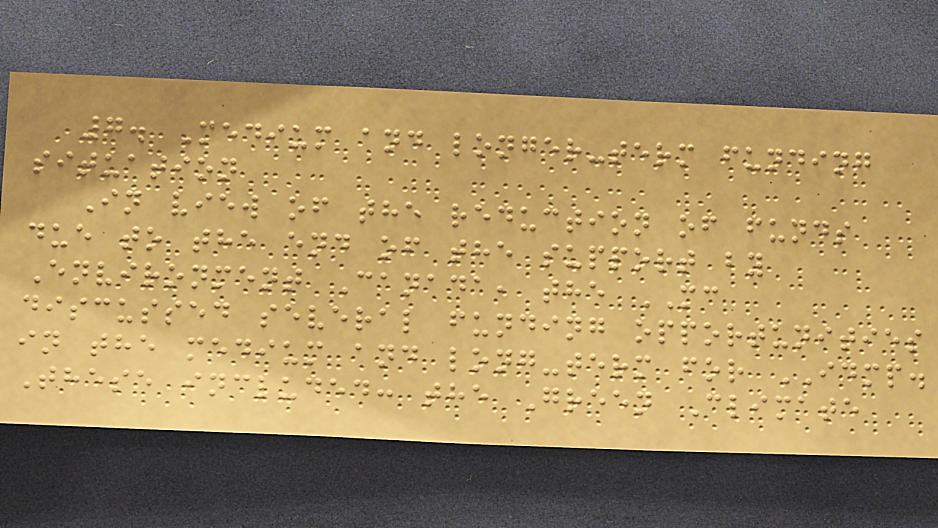7. Medium and longer-term funding
situation
In view of the reduction of funds
due to the end of the support by
Environment Canada, the MC
discussed several funding opportunities
in the medium and long-term for IDMP.
These included: the Green Climate
